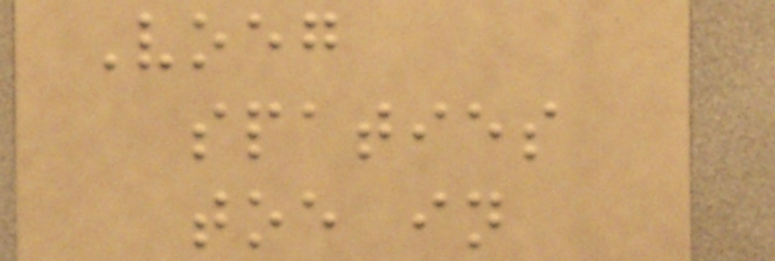Voeg
spaties
toe in
